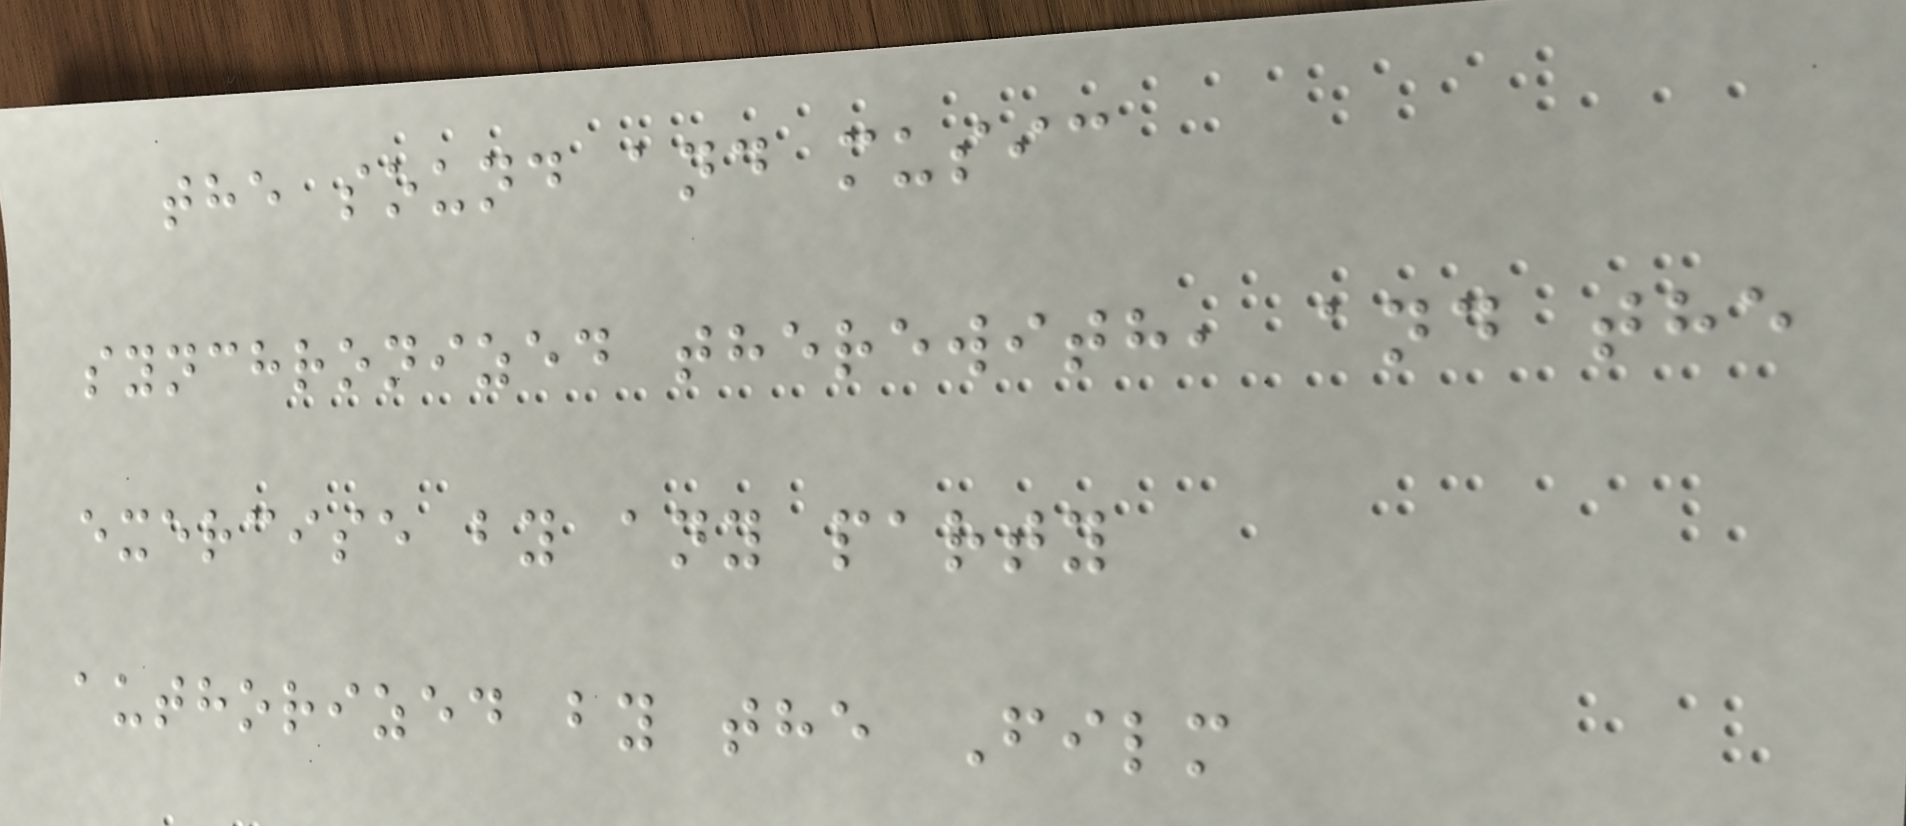the sound and music
synchronized therewith, and the
exercise by any party
authorized by the Film
